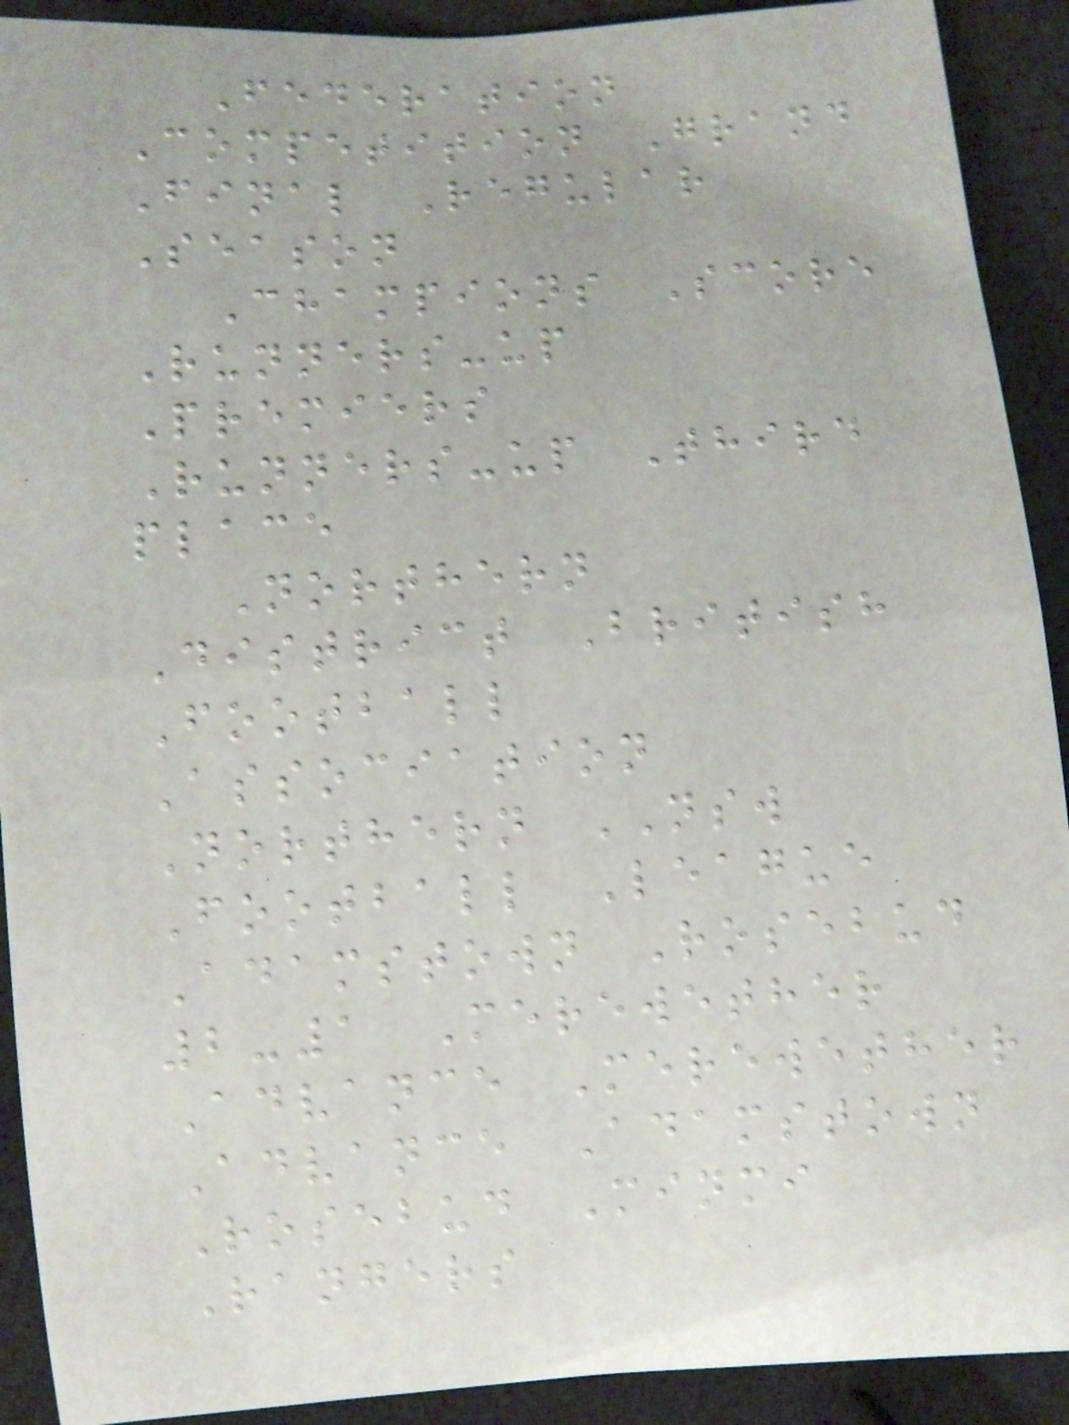Federation
Competition Grand
Final Regular
Season
Champions Score
Runners-up
Premiers
Runners-up Third
place
Northern
District British
Football
Association
Northern NSW
Football League
Adamstown Rosebud
2-1 Merewether
Advance Merewether
Advance Adamstown
Rosebud Minmi
Rangers
